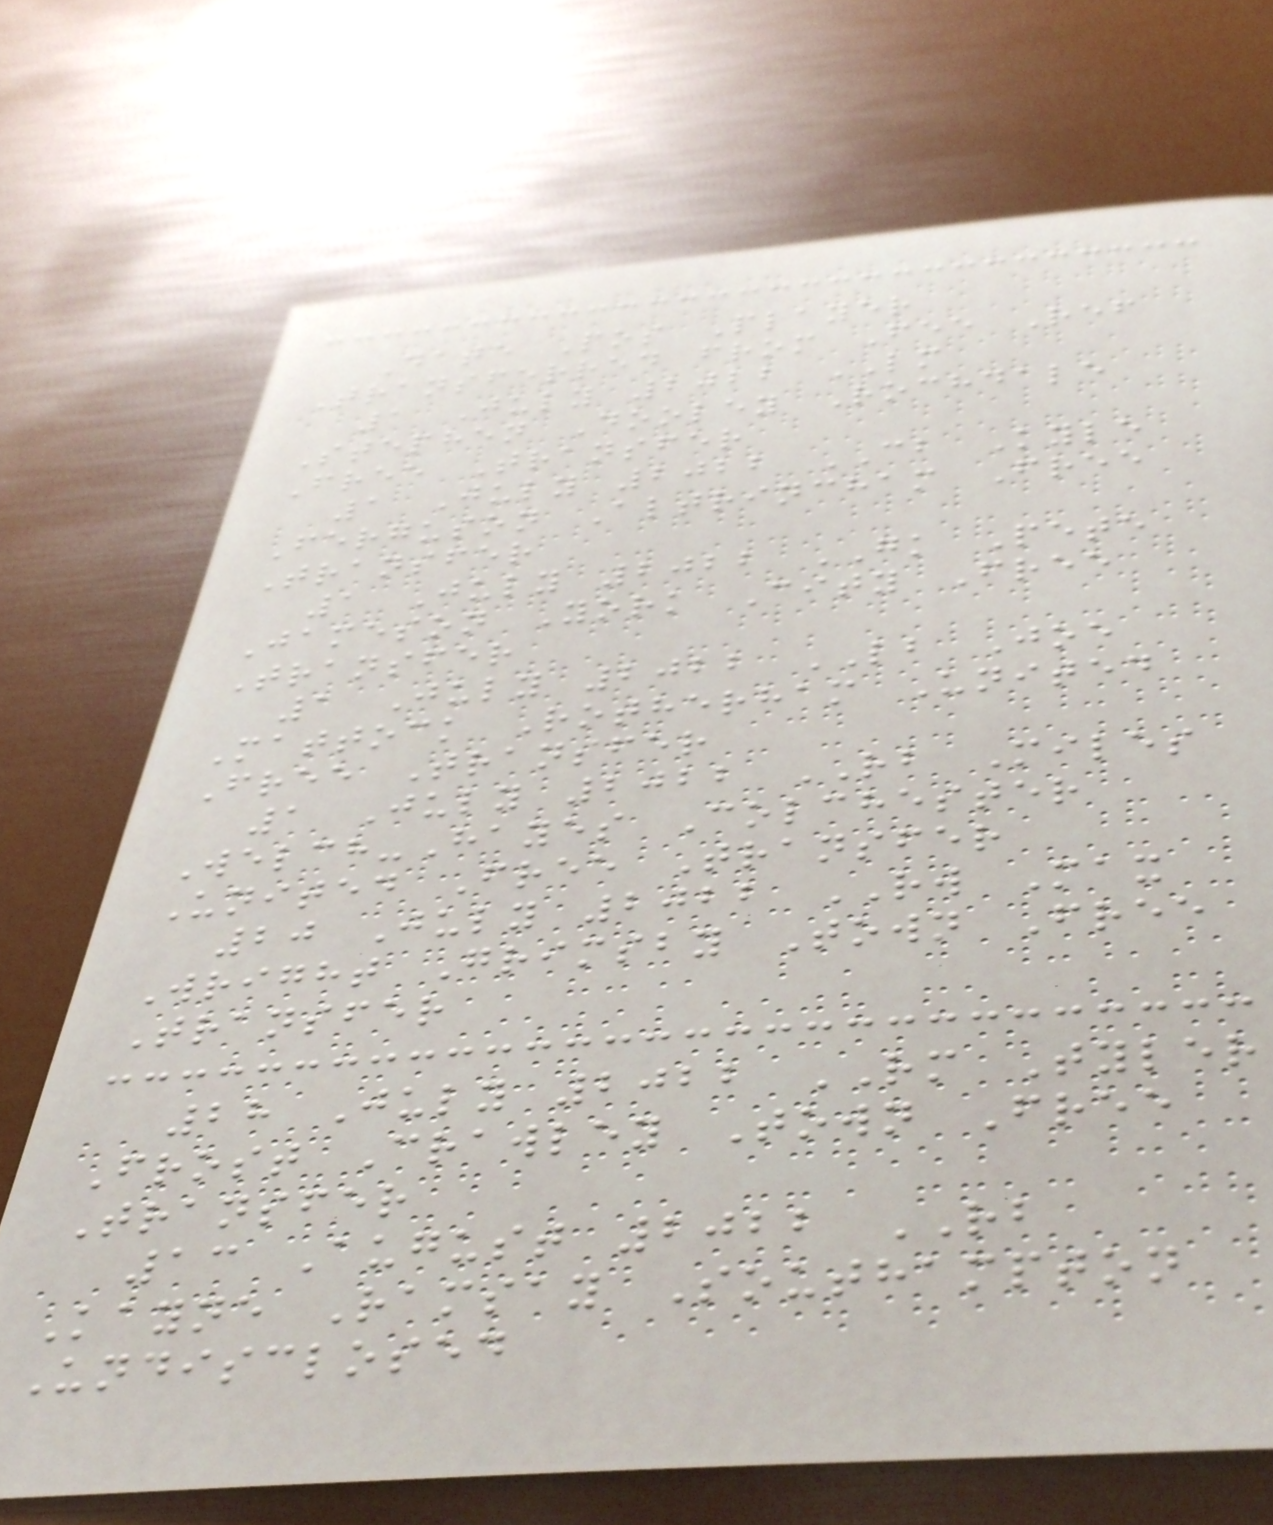Date Pos Player
Transferred from Fee Ref
1 July 2022 LM
Stephen Dooley Rochdale
Free Transfer
1 July 2022 CB Kyle
Ferguson Altrincham Free
Transfer
1 July 2022 GK Pete
Jameson York City Free
Transfer
1 July 2022 LB Joe
Mattock Rotherham United
Free Transfer
1 July 2022 RB Miles
Welch-Hayes Colchester
United Free Transfer
20 July 2022 RW Max
Wright Grimsby Town Free
Transfer
28 July 2022 RM Tyler
Frost Crawley Town Free
Transfer
13 August 2022 RB
Kayne Ramsay Southampton
Undisclosed
